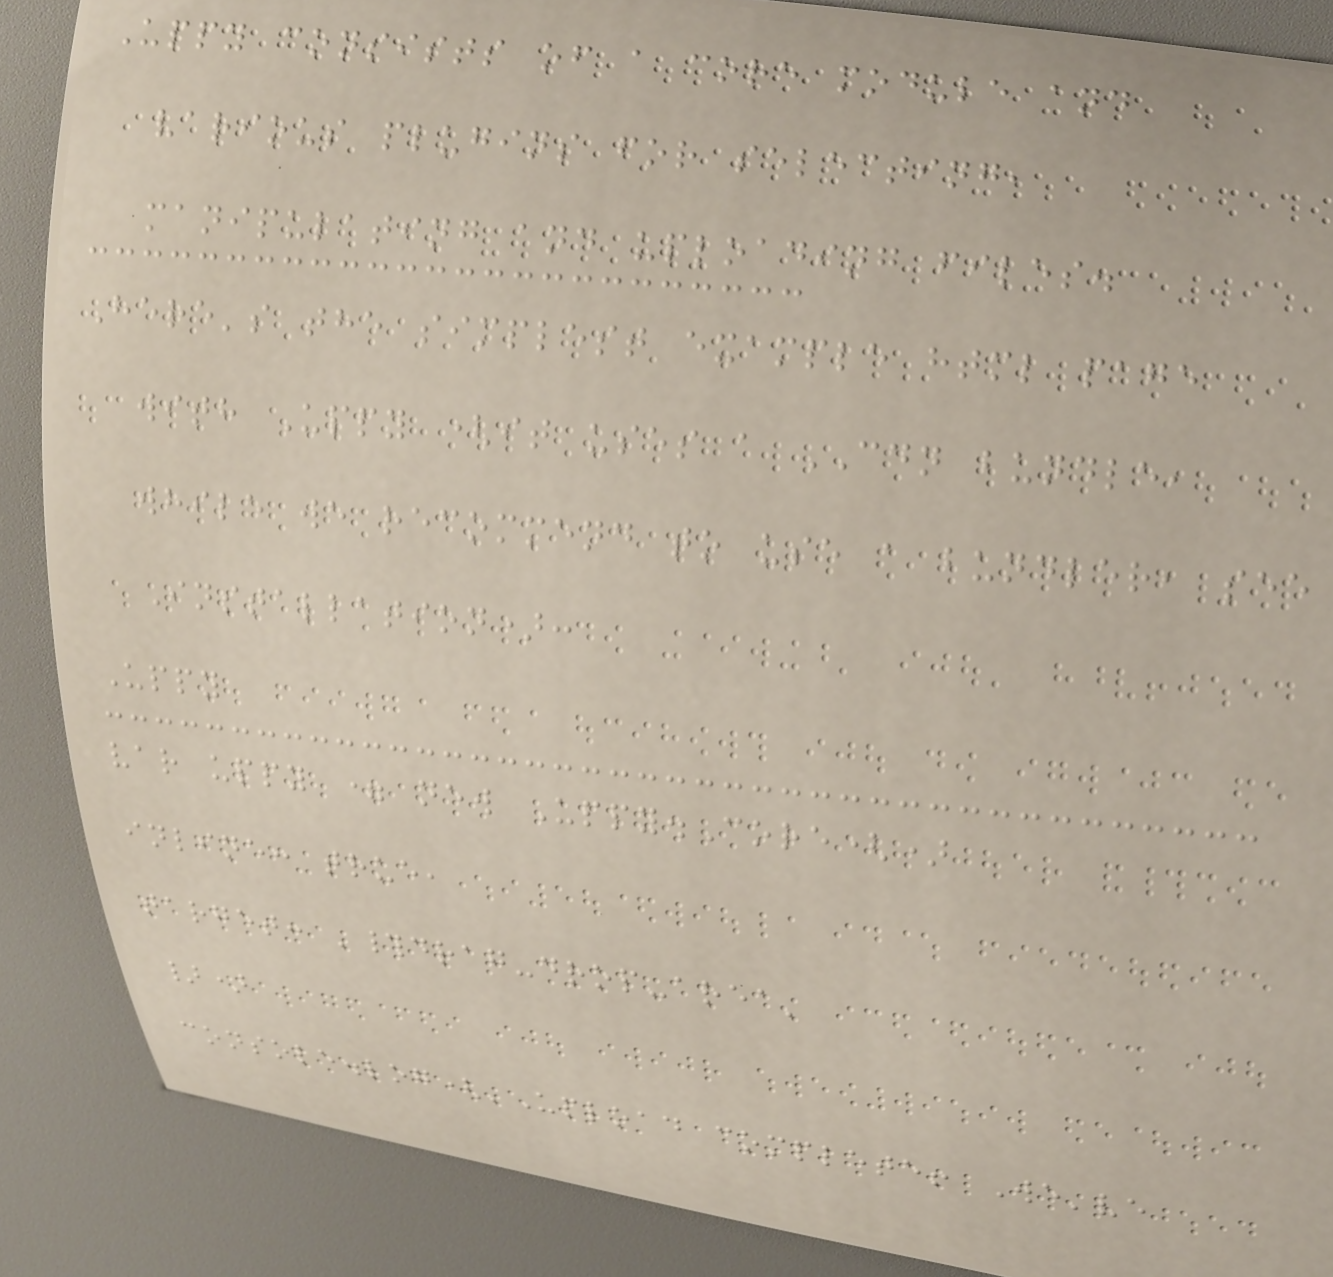Uppy consists of a core module and
various plugins for selecting,
manipulating and uploading files.
Here's the simplest example html page
with Uppy (it uses a CDN bundle,
while we recommend to use a bundler, see
Installation):
Uppy
var uppy = new Uppy.Core()
inline: true,
target: '#drag-drop-area'
})
console.log('Upload complete! We've
